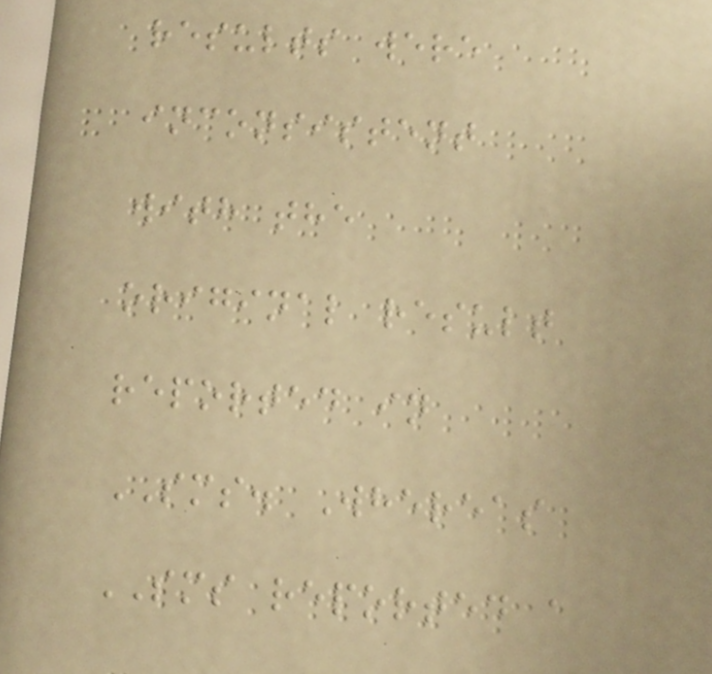results were
inconsistent
with the
original result
reported in
SMS. Whereas
SMS reported a
